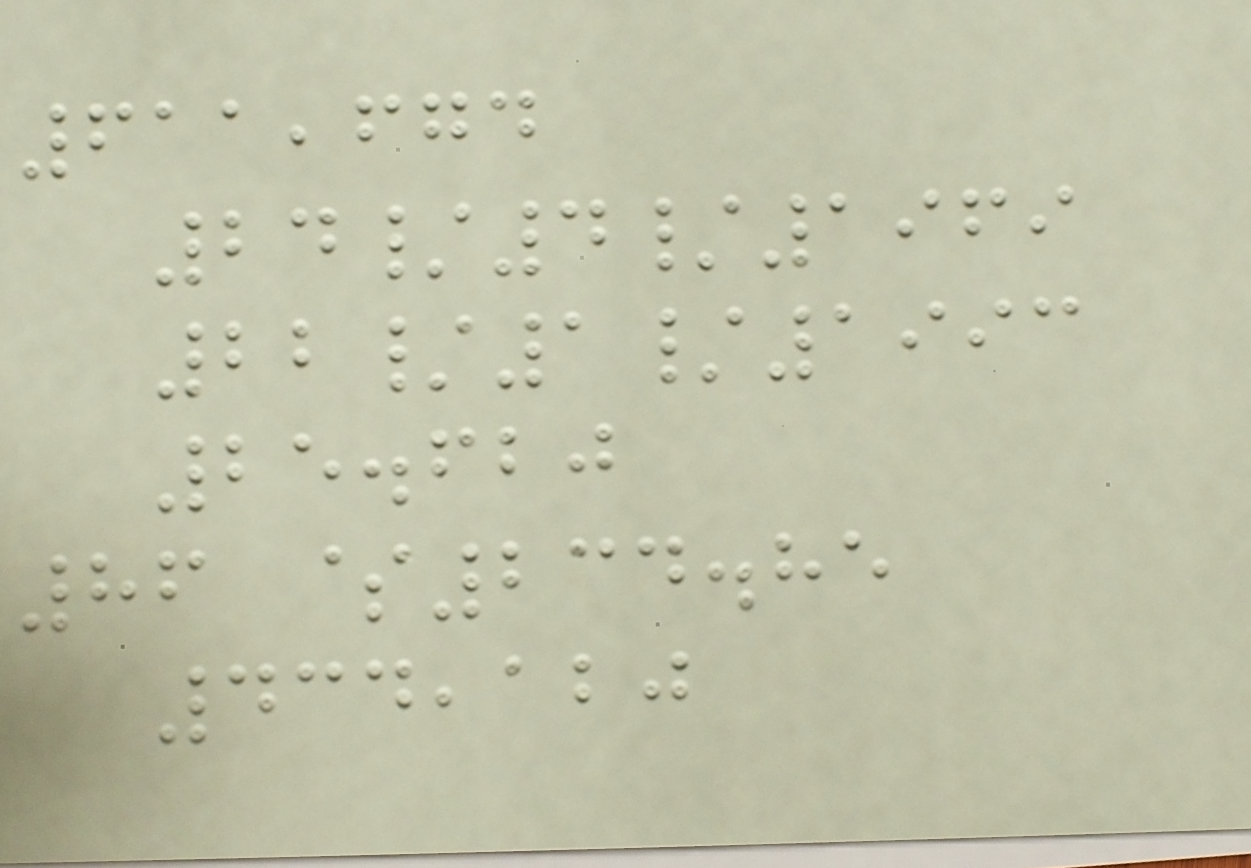611,674
24/4/1969
22/1/1993
25.620
86 $234.85
434,120
